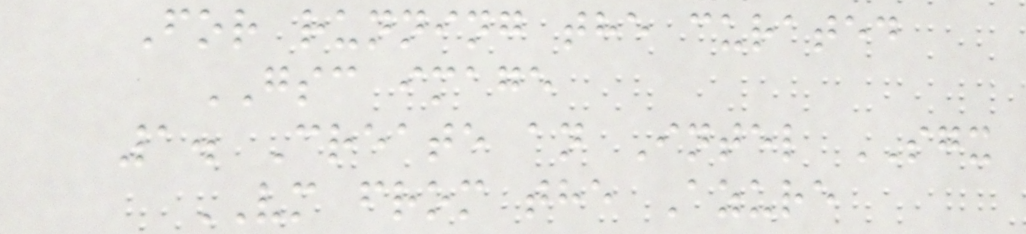For running the curated
GSC image
1. Create an Intel SGX
VM from the Azure
